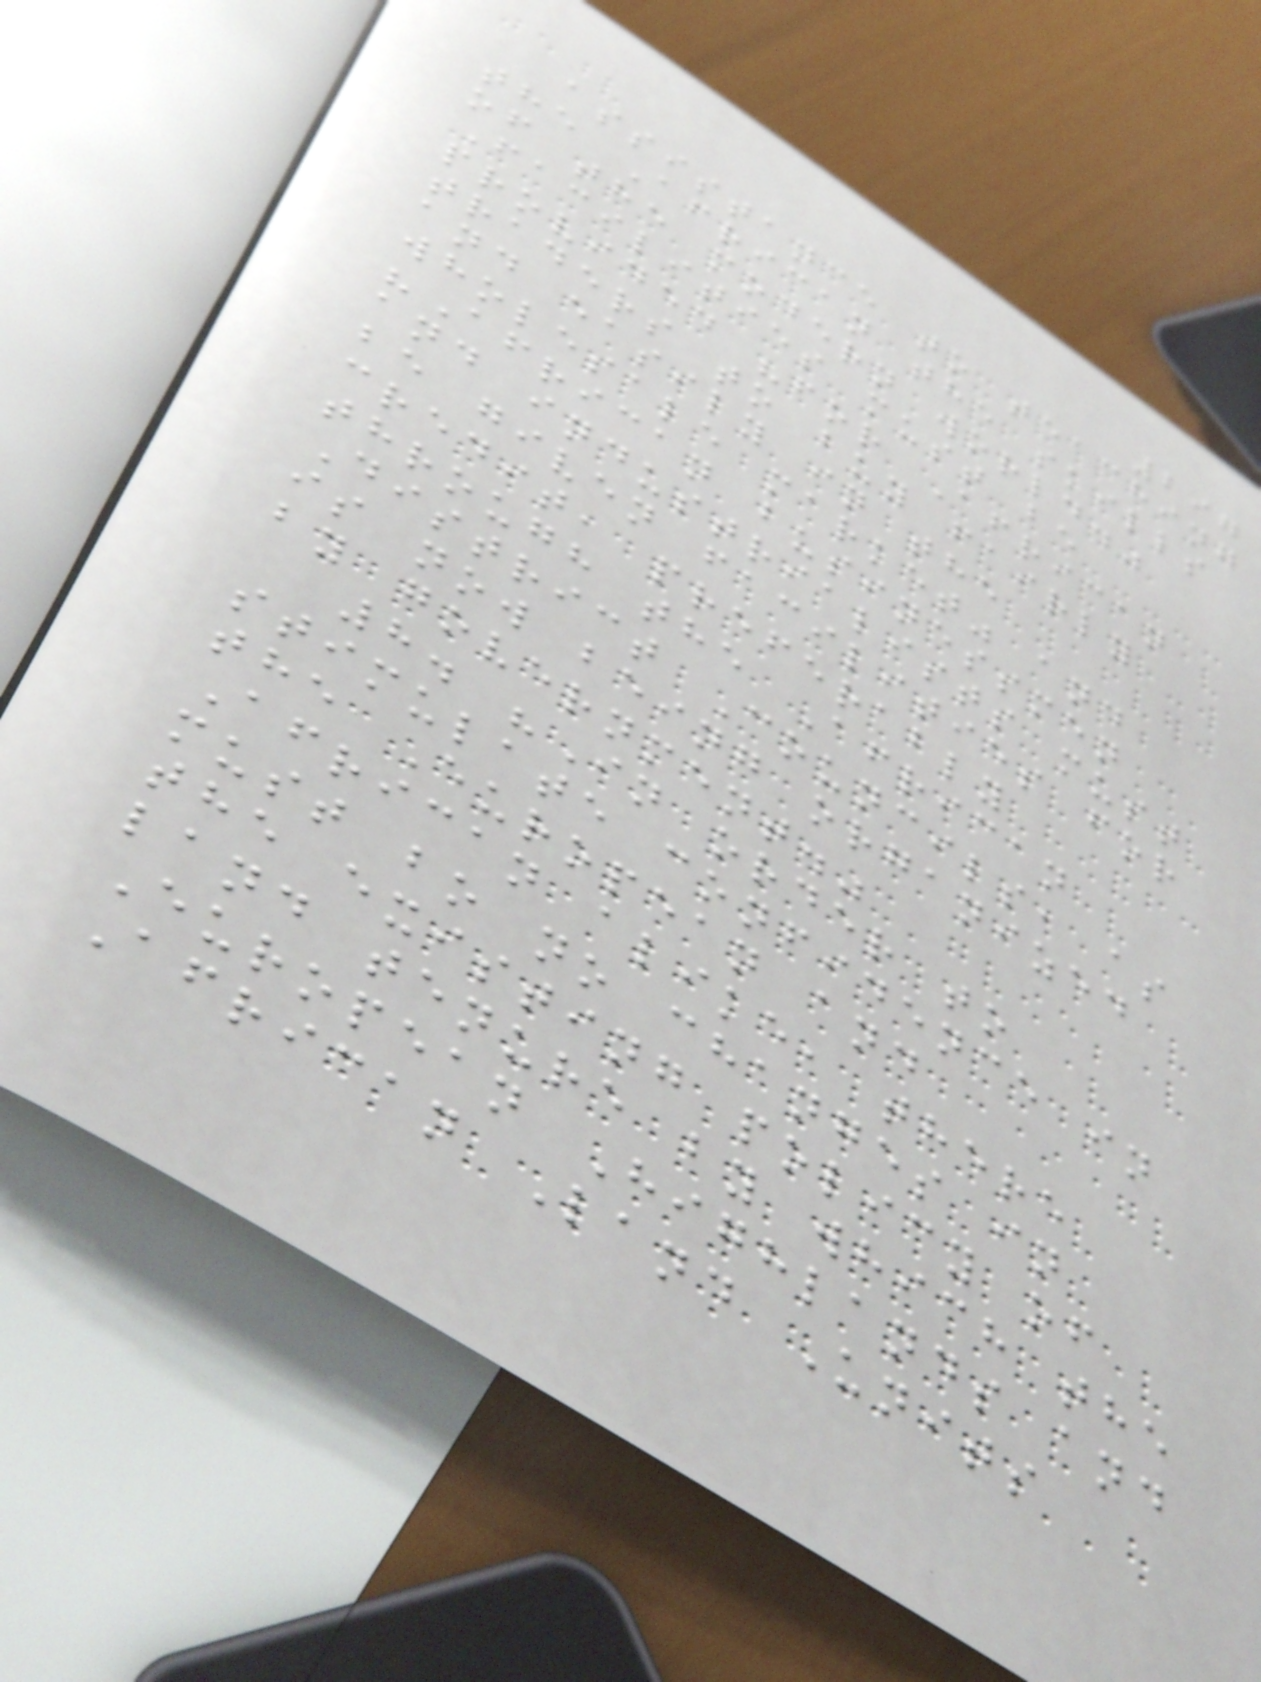297
assistance to teaching
the African the skills
of the modern world."
Facilities must be
provided "for African
traders to buy fairly
and easily in the
wholesale market" and
"African businessmen
and industrialists must
be given facilities for
credit, preferably
through the African
District Councils, as
is now being organized
by government."
8. "In order to
stimulate confidence in
the European and
African alike, there
must bo no changes in
the existing policy of
land tenure by which the
European Highlands and
African Land Units
